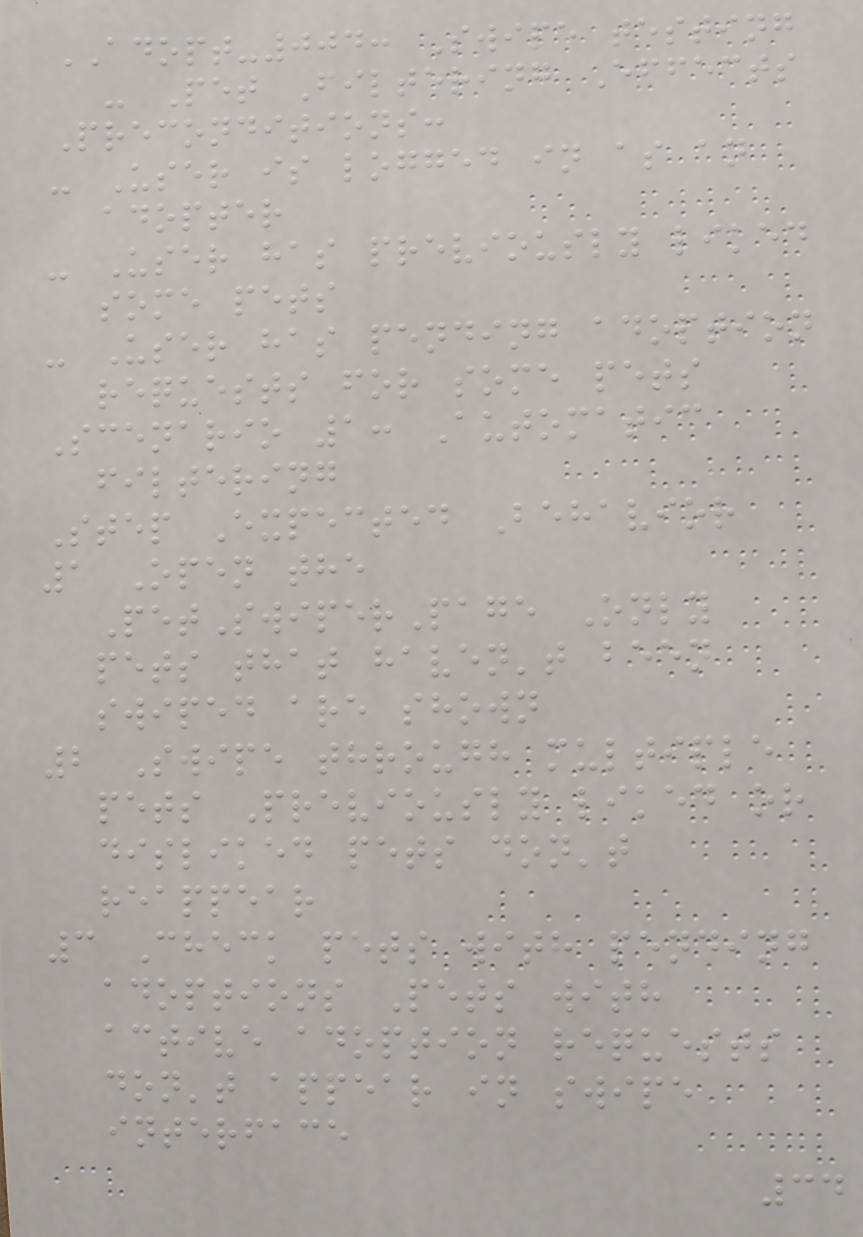ADOPT-004: Swipe testing
- Pet Filtering Effects
Preconditions:
- User is logged in as an
adopter
- User has previously liked
some pets
- User has pending adoption
requests for some pets
Scenario 1: Automatic
filtering
Step Expected Behavior
1 Open the
PetSwiperPage Only
pets that haven't been
swiped are shown
2 Swipe through multiple
pets Previously liked or
disliked pets don't
reappear
3 Check pets with pending
adoptions Pets with
active adoption requests
don't appear in swipe
interface
34
